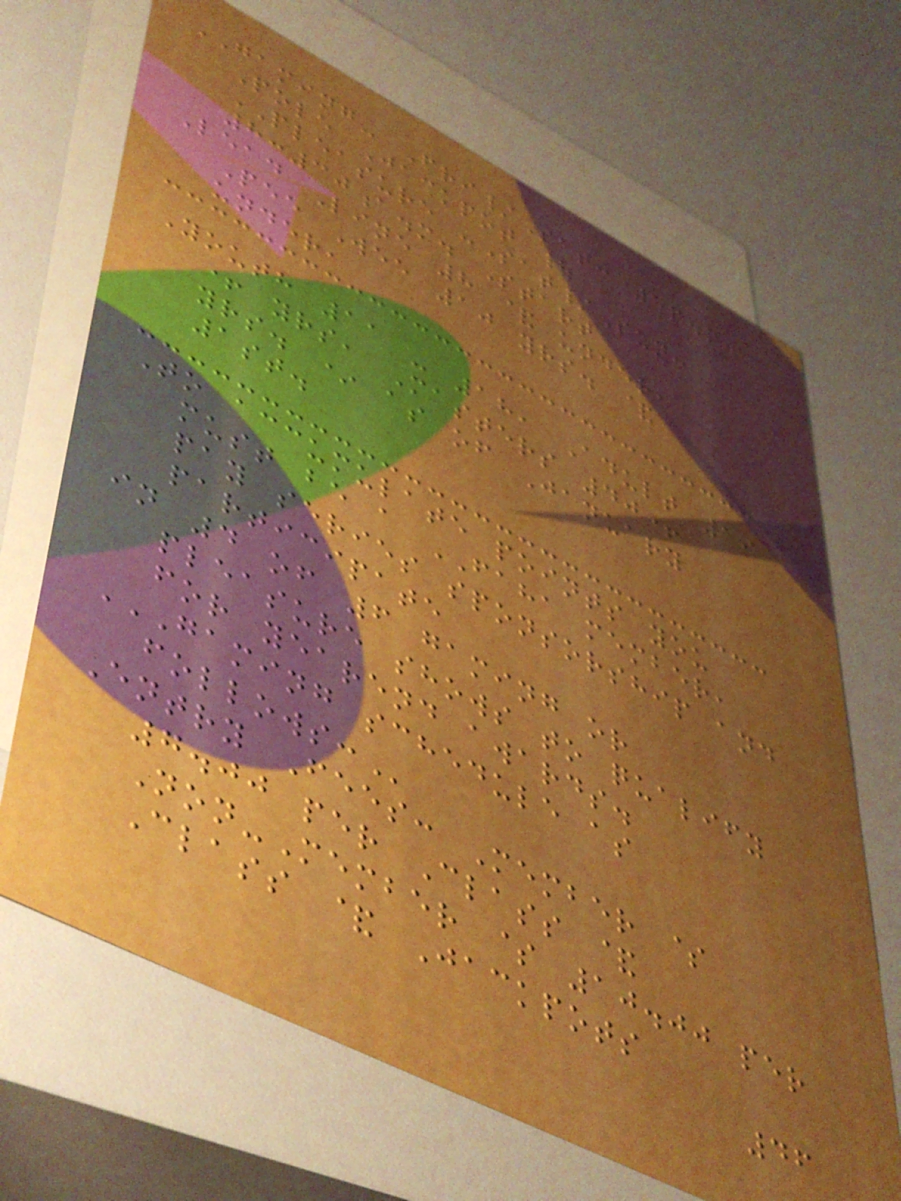GAMING- Fri/Sat: 5p.m.
Pole Jackpot |
PLEASURE -Sat/Sun:
8:30a.m. Start
Lead Line 8 & under,
Pee Wee 10 yrs. &
under,
Youth 11 - 18, Adult 19
+ yrs, Masters 40+
yrs. * as of January
1st.
To accumulate points you
must be a FAHA member,
pay series sponsorship and
participate
in 4 of 6 gaming or
pleasure shows to qualify
for yearend awards.
GAMING SCHEDULE AS
FOLLOWS:
Entry Fees: Member $
7.00 per Class &
Non-Member $ 10.00 per
Class & Jackpots
46
